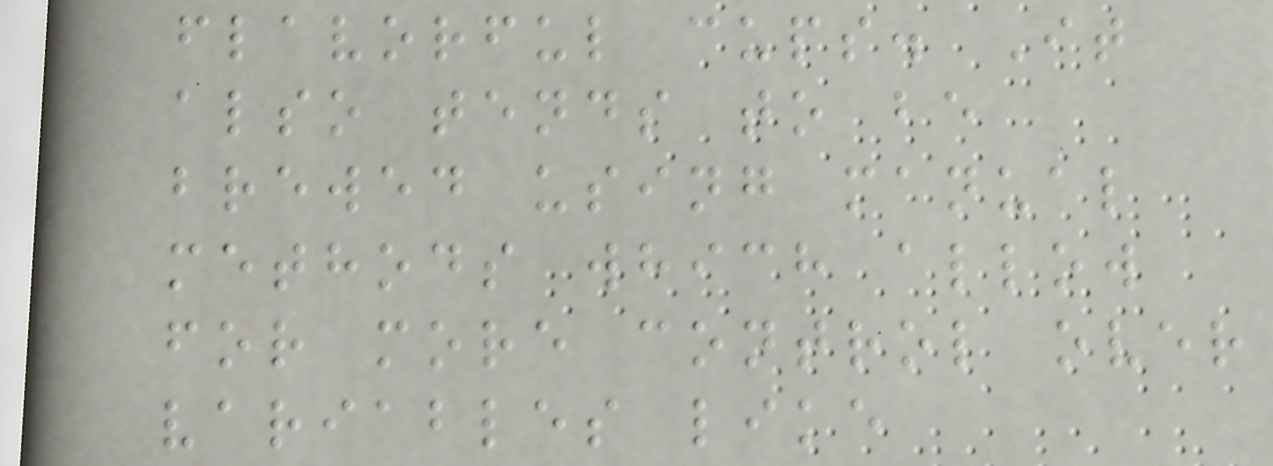flavorful cups. It
also tends to be
brewed using manual
methods which allow
for more control over
variables like
